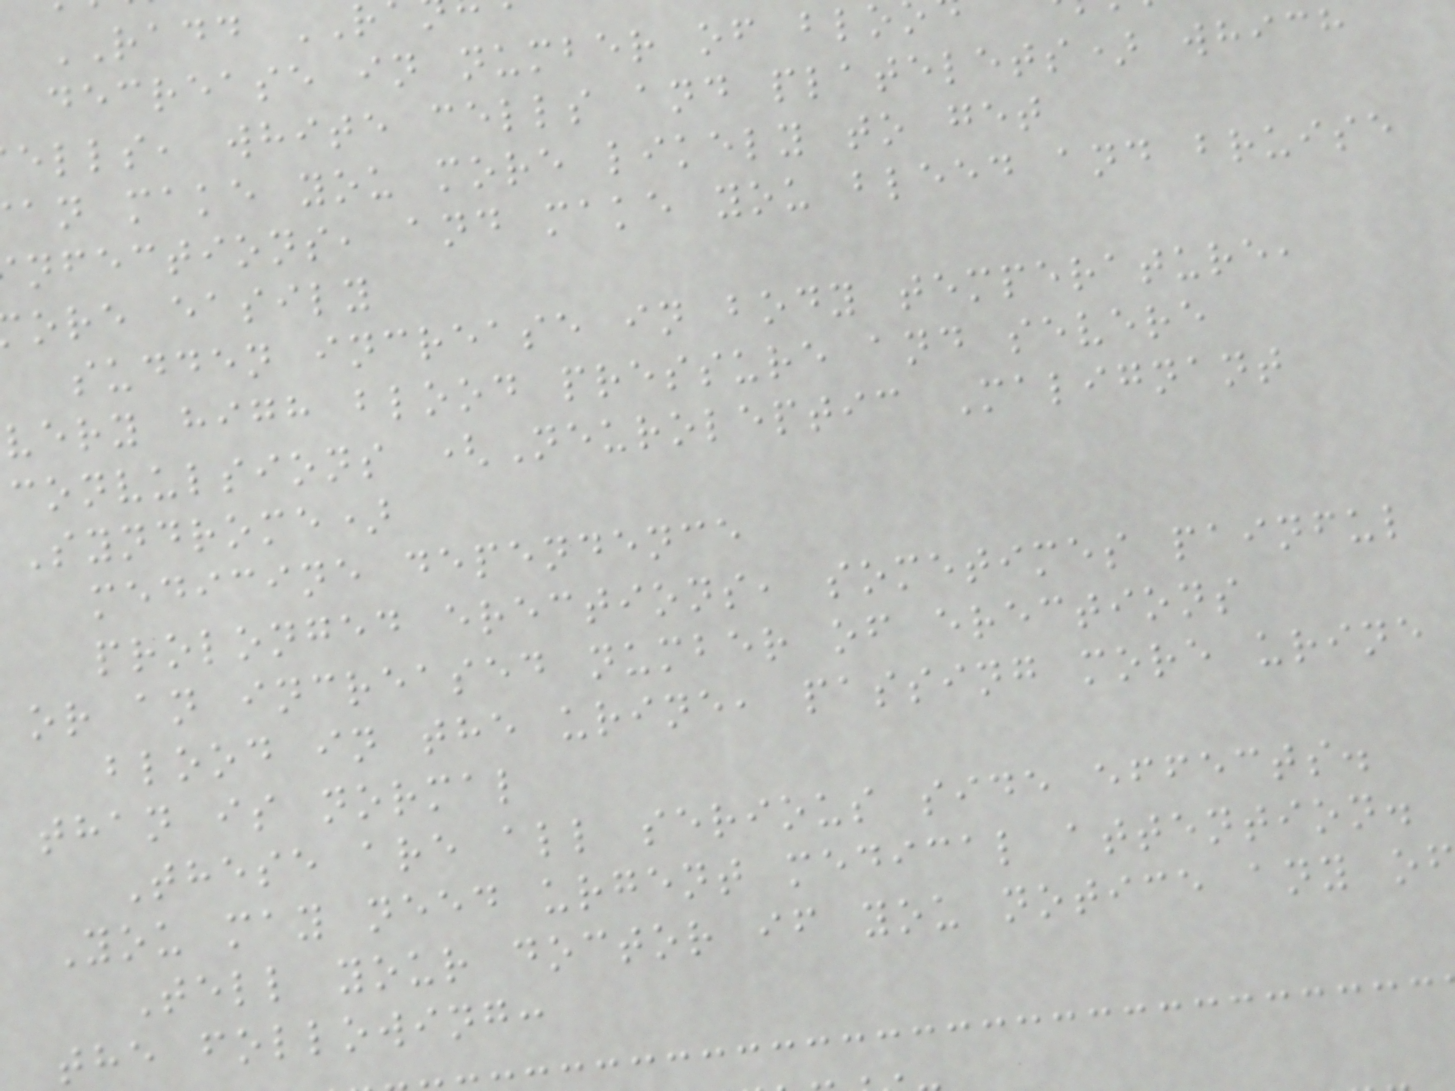RADD
decrease in number of blo
ells, white cells and platelets) which
an make you more likely to get
nfections, and make you bleed and bruise
ore easily
sudden increase in body temperature,
very high blood pressure and severe
convulsions (Neuroleptic Malignant
Syndrome)
medicine dependence
prolonged erections, sometimes painful
or an increased number of erections
blood in the urine, passing more urine
than is normal
These are all serious side effects.
You may need urgent medical attention.
Tell your doctor if you notice any o
the following:
